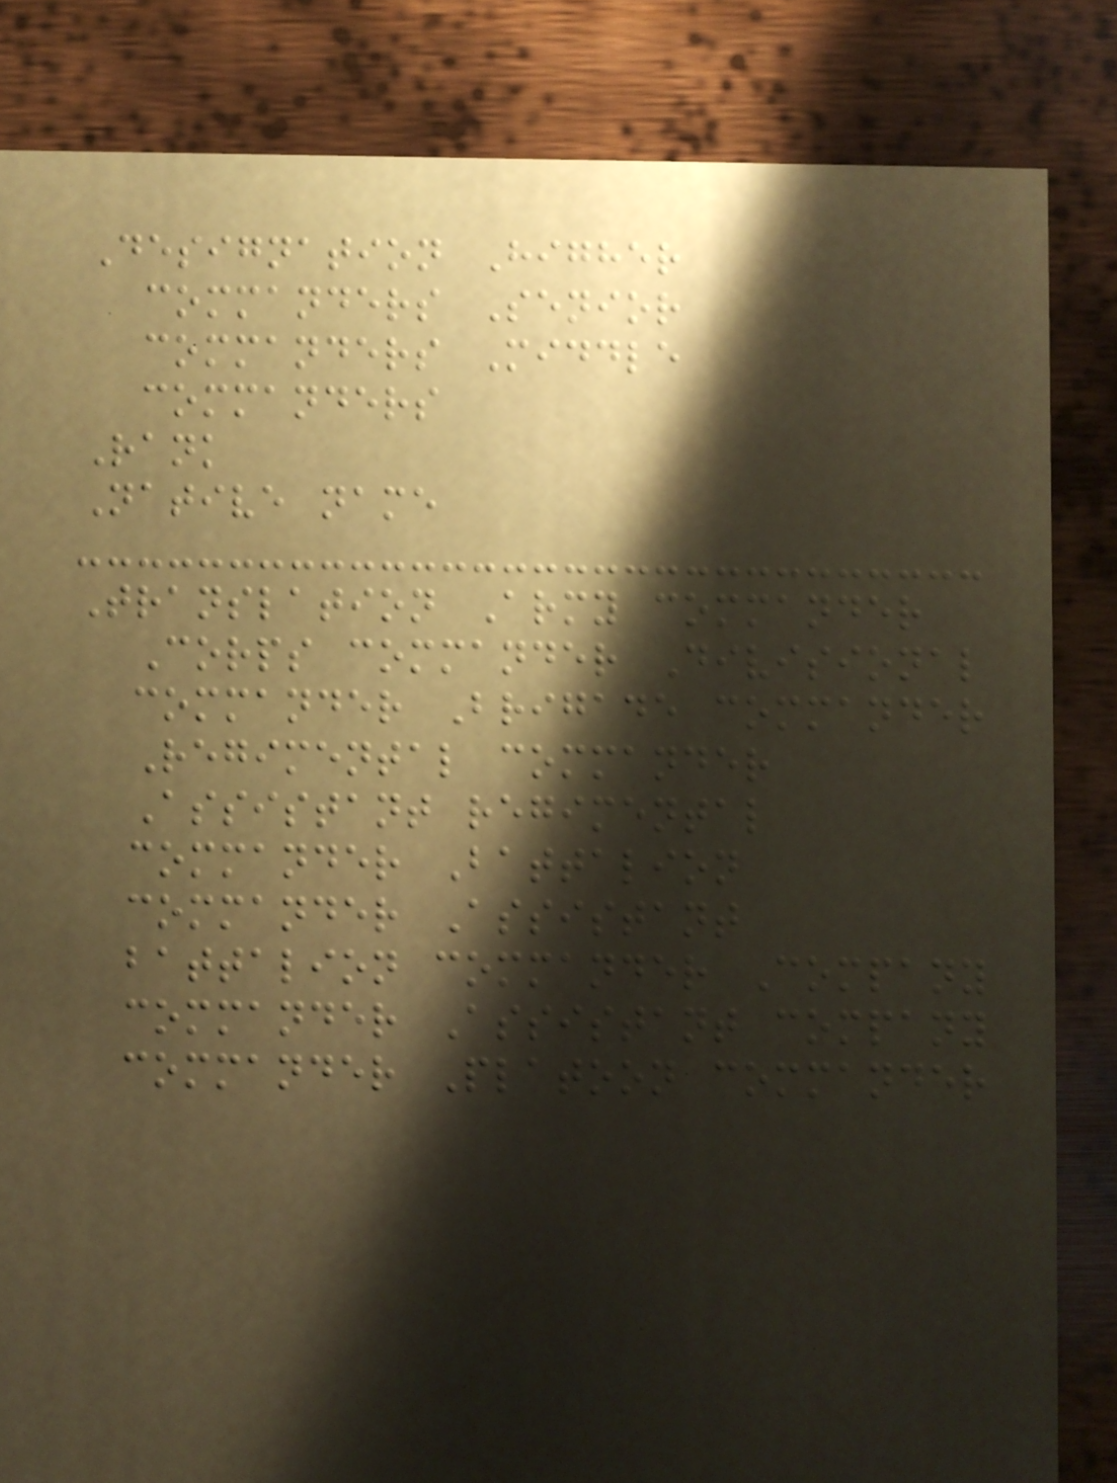Designation Higher
commanders Senior
commanders Middle
commanders
Rank
Native name
Translation Army commander
Corps commander Divisional
commander Brigade commander
Regimental commander
Assistant regimental
commander Battalion
commander Assistant
battalion commander Company
commander Assistant company
commander Platoon commander
